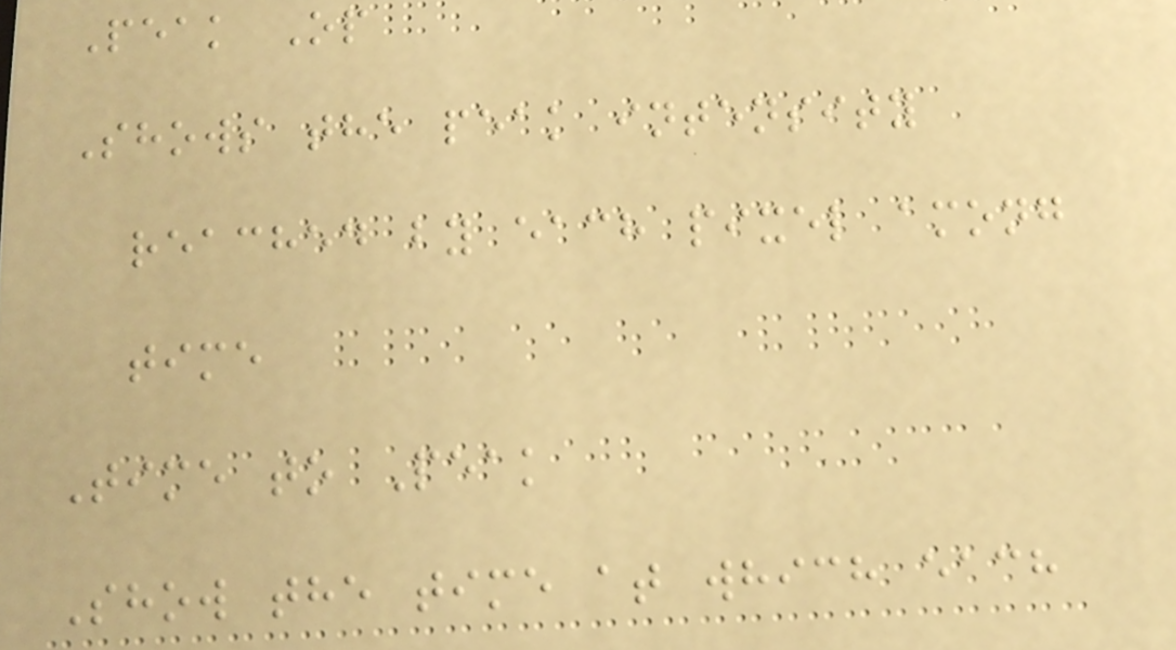Peak Op
Shows the peak intensity
reached by each pixel among
time
Time to Peak
Show the time at which each
